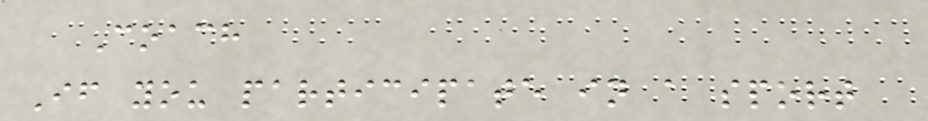Coach
If you participate in a sport
